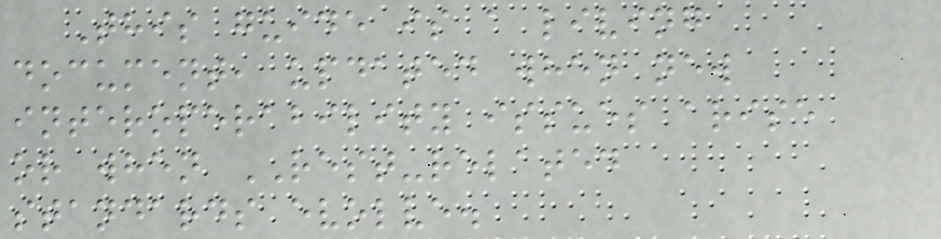This guide is a living
document, updated when new
interoperability issues arise
or when REST-related
standards evolve.
